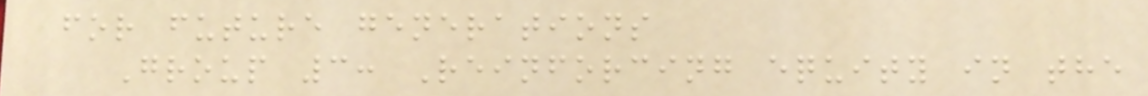for future generations
Group 3: Reinforcing equity in the
